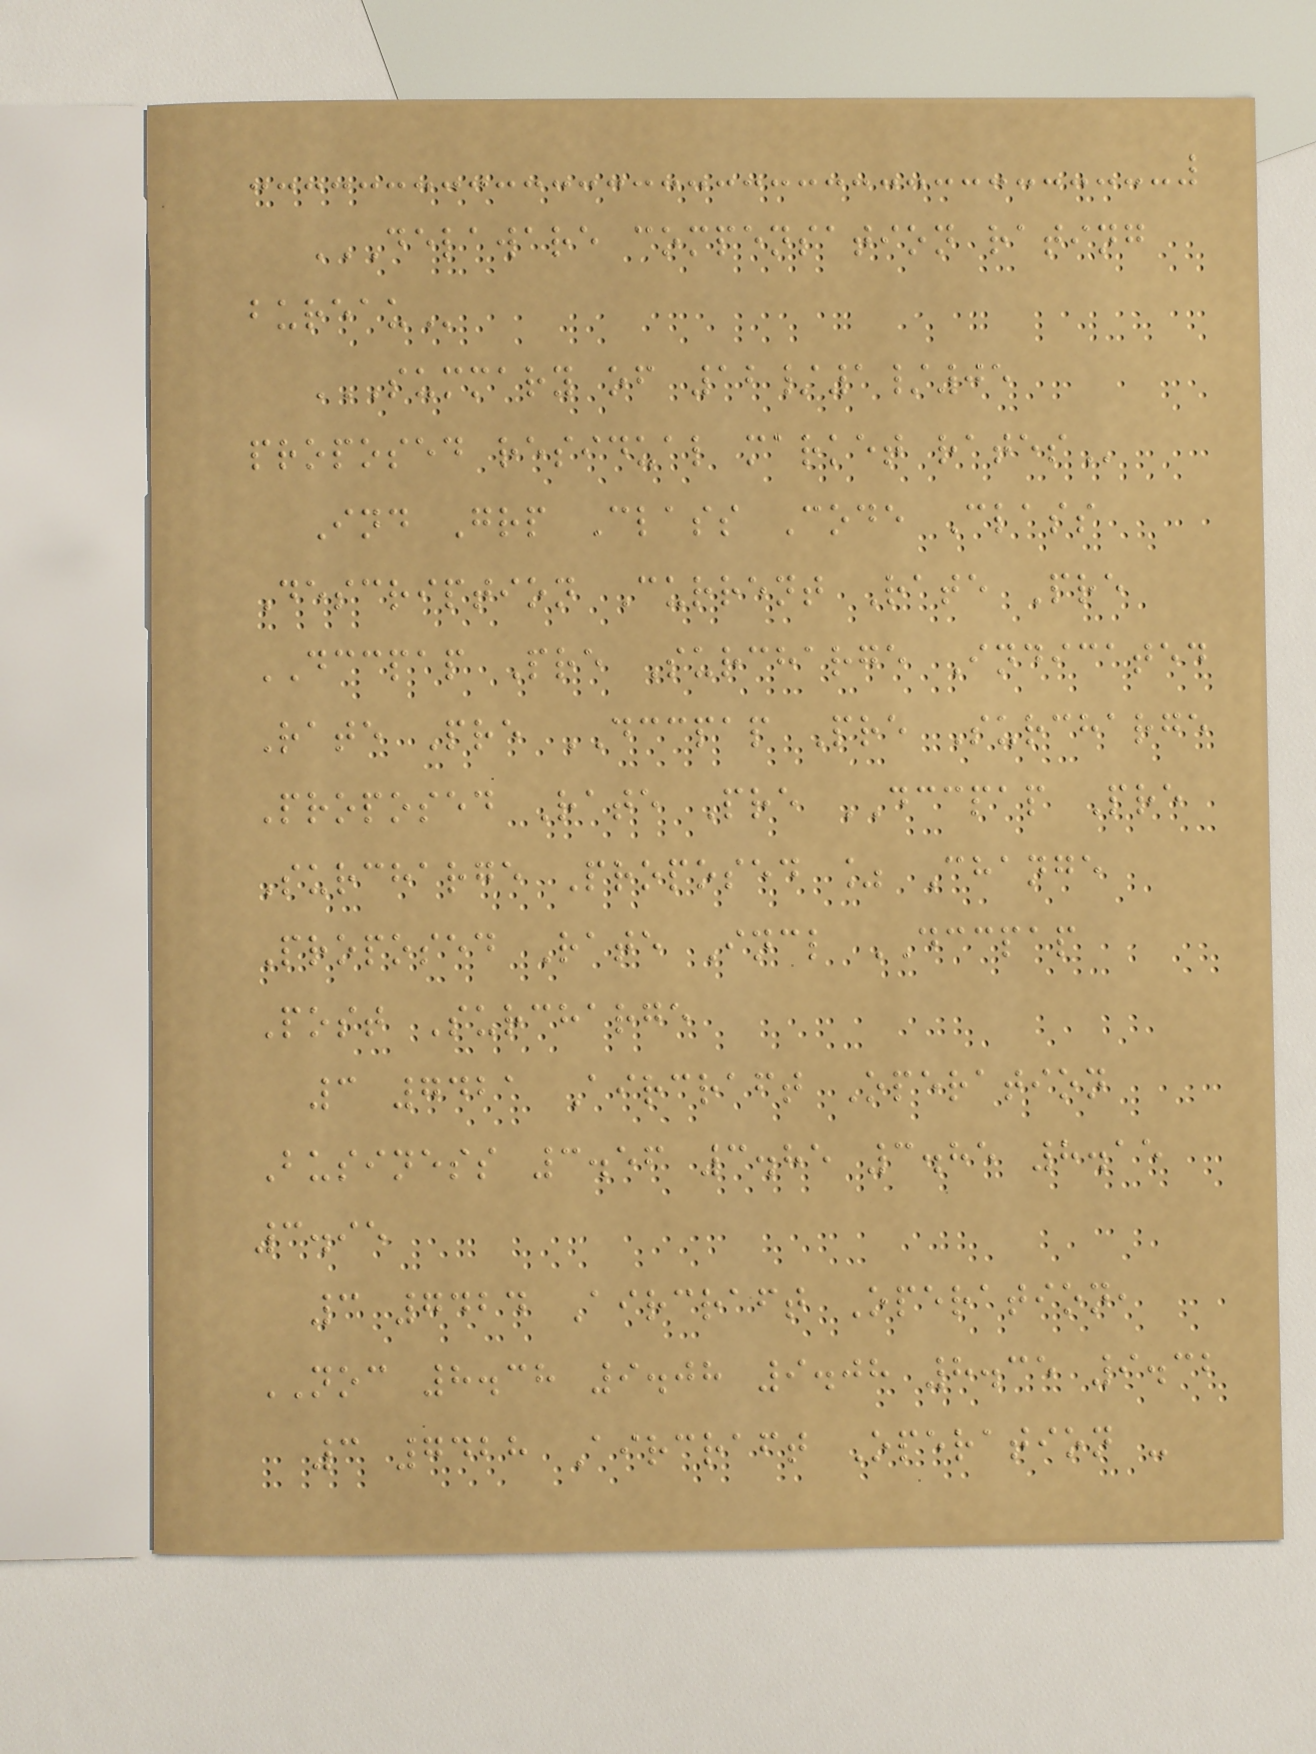DELAWARE COMPENSATION RATING
BUREAU
SUMMARY OF 12/1/05
PROPOSED RESIDUAL MARKET RATES
Ind Grp Class Code Class
Description Current Rate Pre
DCCPAP Pre Surcharge Indicated
Rate Pre DCCPAP Pre Surcharge
Proposed Rate Pre DCCPAP Pre
Surcharge Proposed % Change
Proposed Rate Incl DCCPAP
Post Surcharge
3 7421 Aircraft Operation
Business 3.56 3.85 3.85 8.15
3.95
3 7424 Aircraft Operation,
NOC 8.38 9.08 9.08 8.35 9.32
3 7428 Aircraft Operation -
